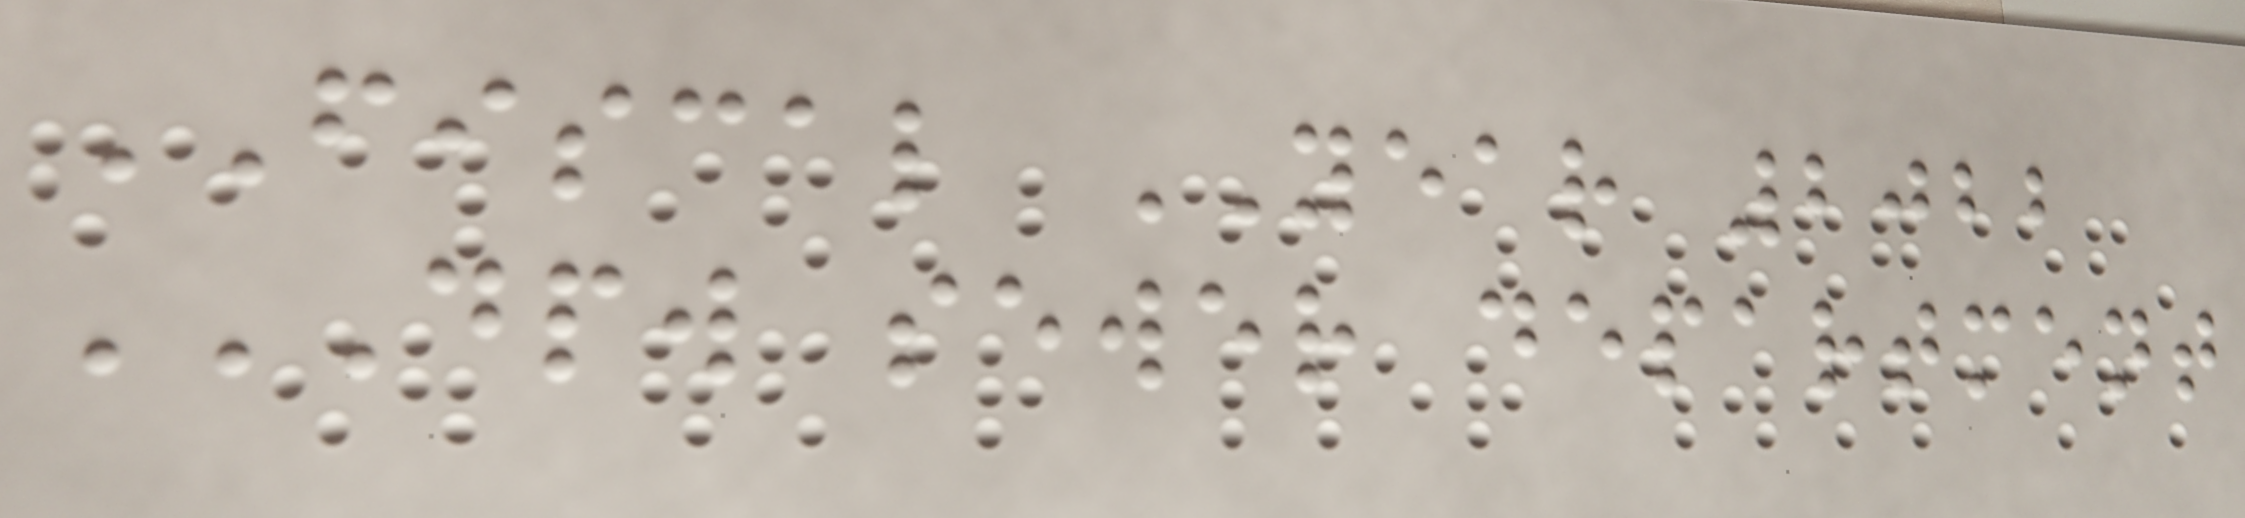FISCAL YEAR 2022
DPW SEWER DEPARTMENT
